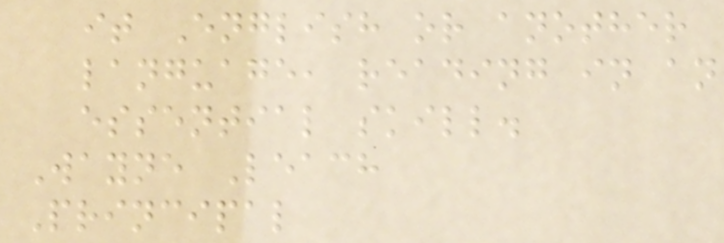it English or another
language, reading in an
essential skill.
Wayne Leach
Principal
